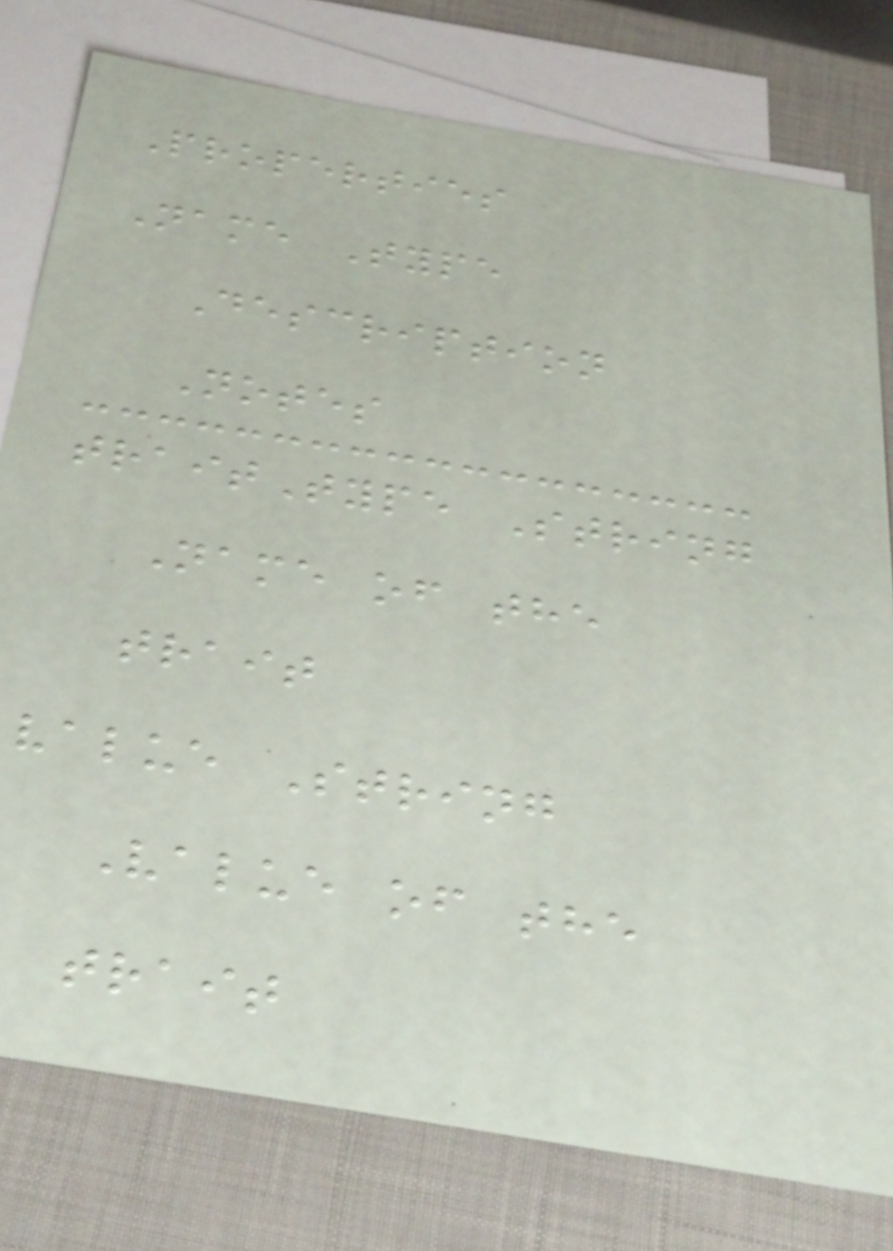Properties
Name Type
Description
Notes
traitType String
Name of the
trait
value String
Value of the
trait
